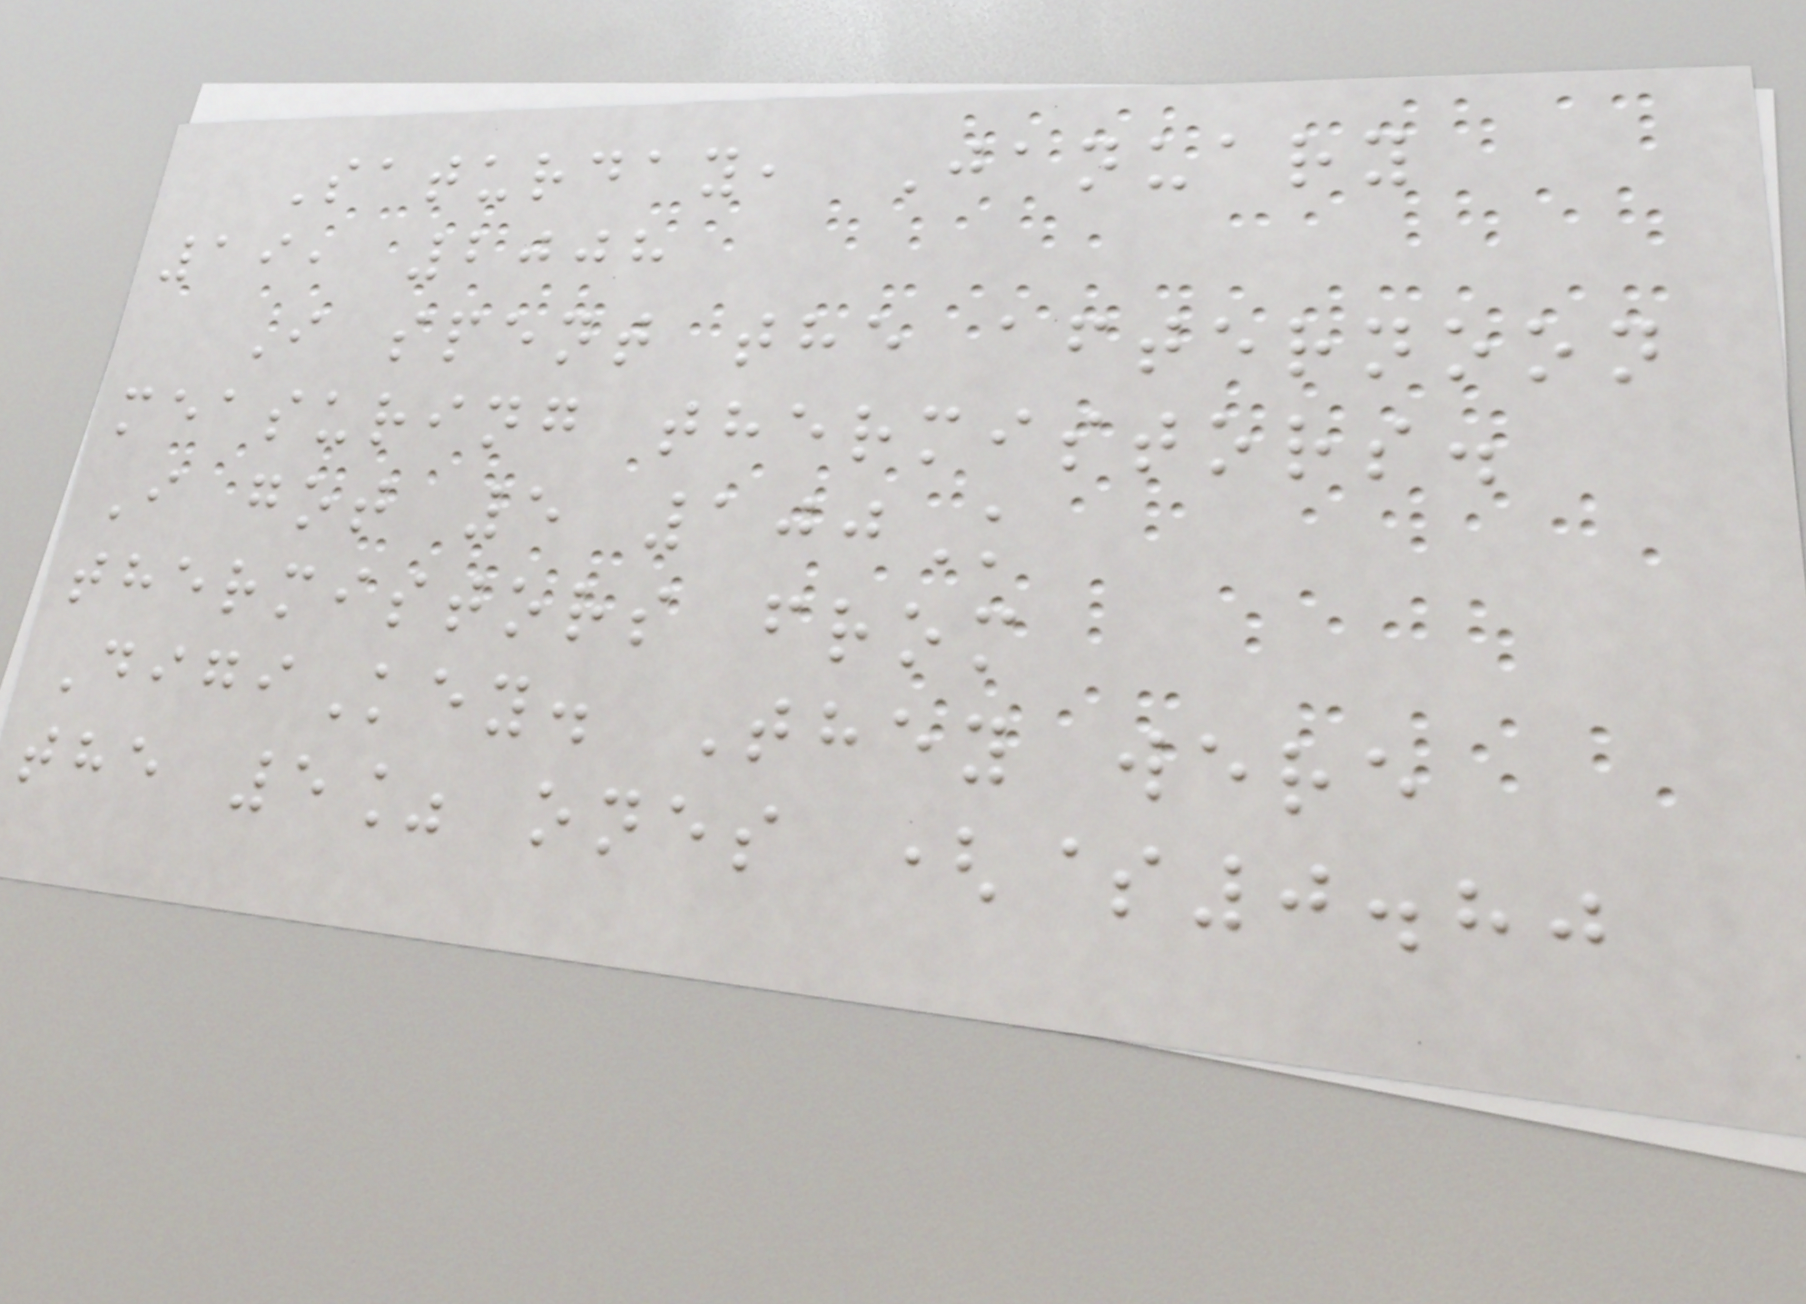Saturday, January
19, 2008
I spent the afternoon
measuring thermistors.
I got 5 100K
thermistors from
DigiKey. They were
the 5% ones ($0.80
